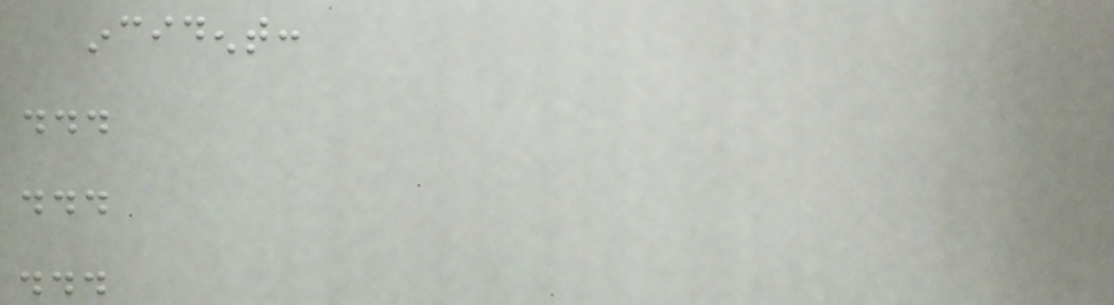incident:
...
...
...
